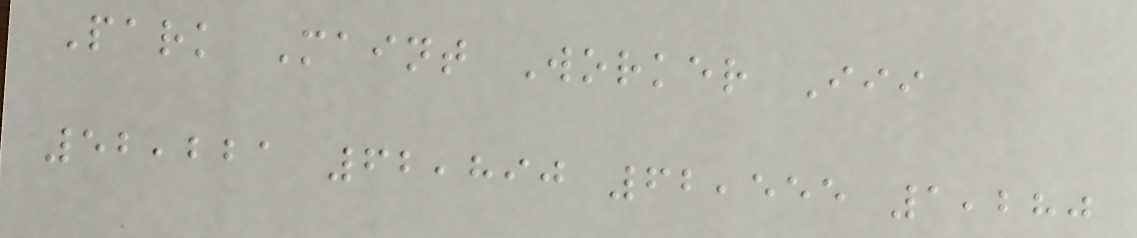Park Maint Worker Iii
52,221 62,890 62,555 1,280
